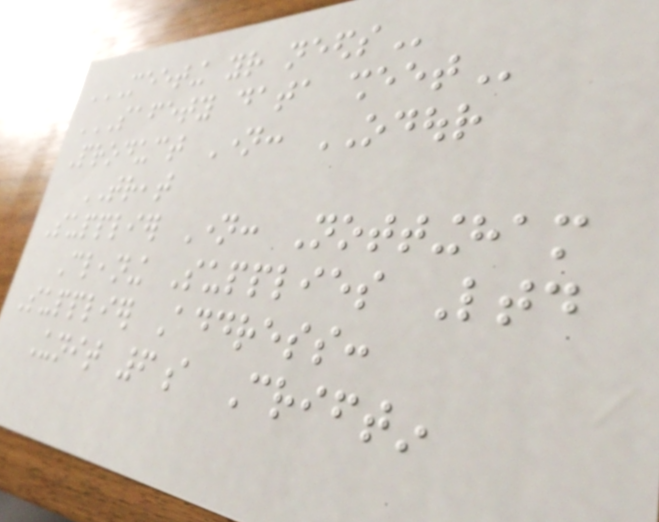MEETING YOUR NEEDS
SAFETY DATA SHEET
Product Name: ODOUR
TREAT
Supplier Name: Nottingham
Cleaning Supplies Ltd
Supplier Address:
Unit 6a Criftin
